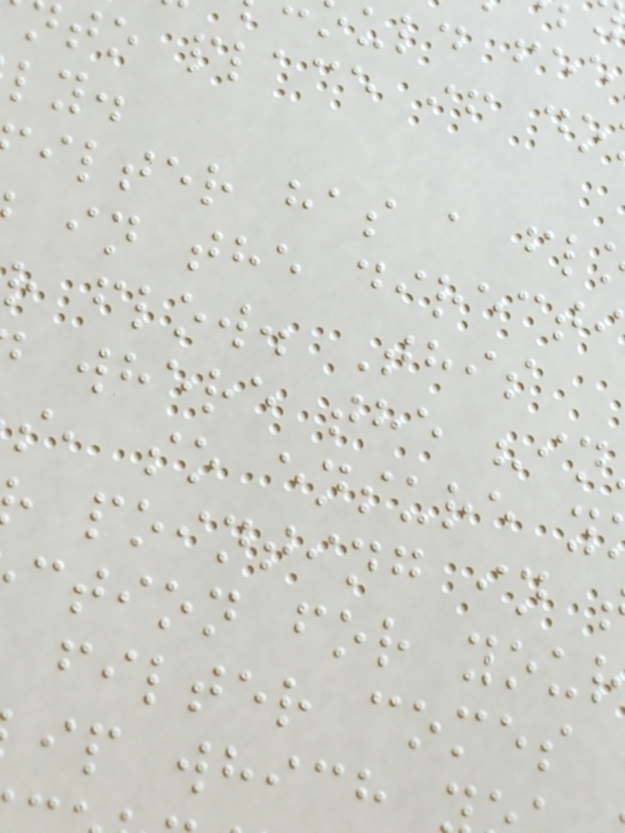uld fee
to place if do
ilter has a fl
in the direct
r flow. This
where the "in
s, so ensure y
pointing in
ction for you
filter comes
ip which
